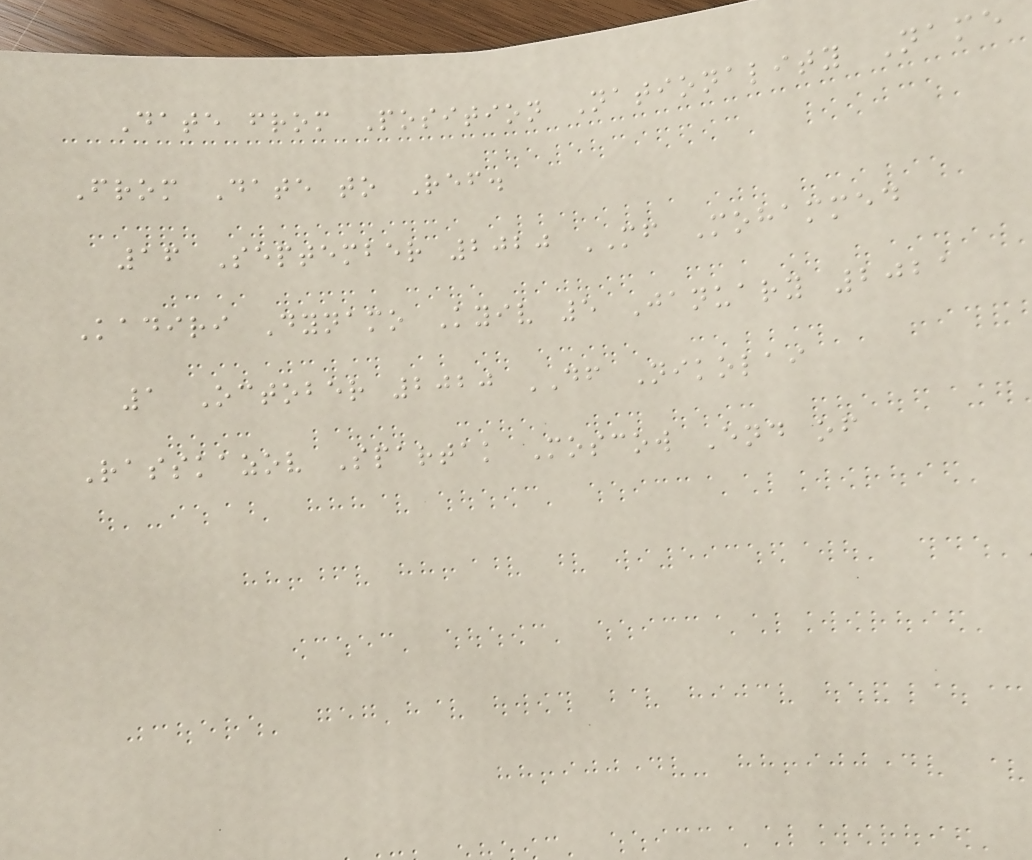Date from Position Nationality Name
From Date to Ref.
16 September 2020 MF Mohammed
Kadiri Dynamo Kyiv 5 January 2021
1 October 2020 DF Nikolai
Rasskazov Spartak Moscow End of
